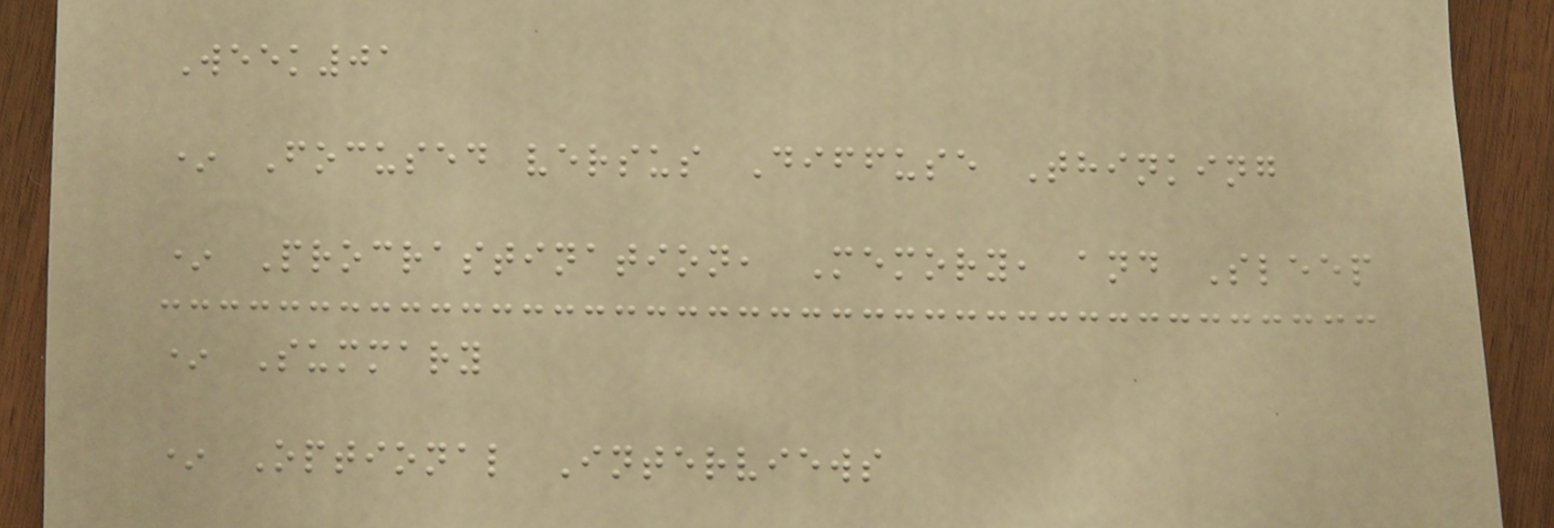Week01
* Focused versus Diffuse Thinking
* Procrastination, Memory, and Sleep
* Summary
* Optional Interviews
